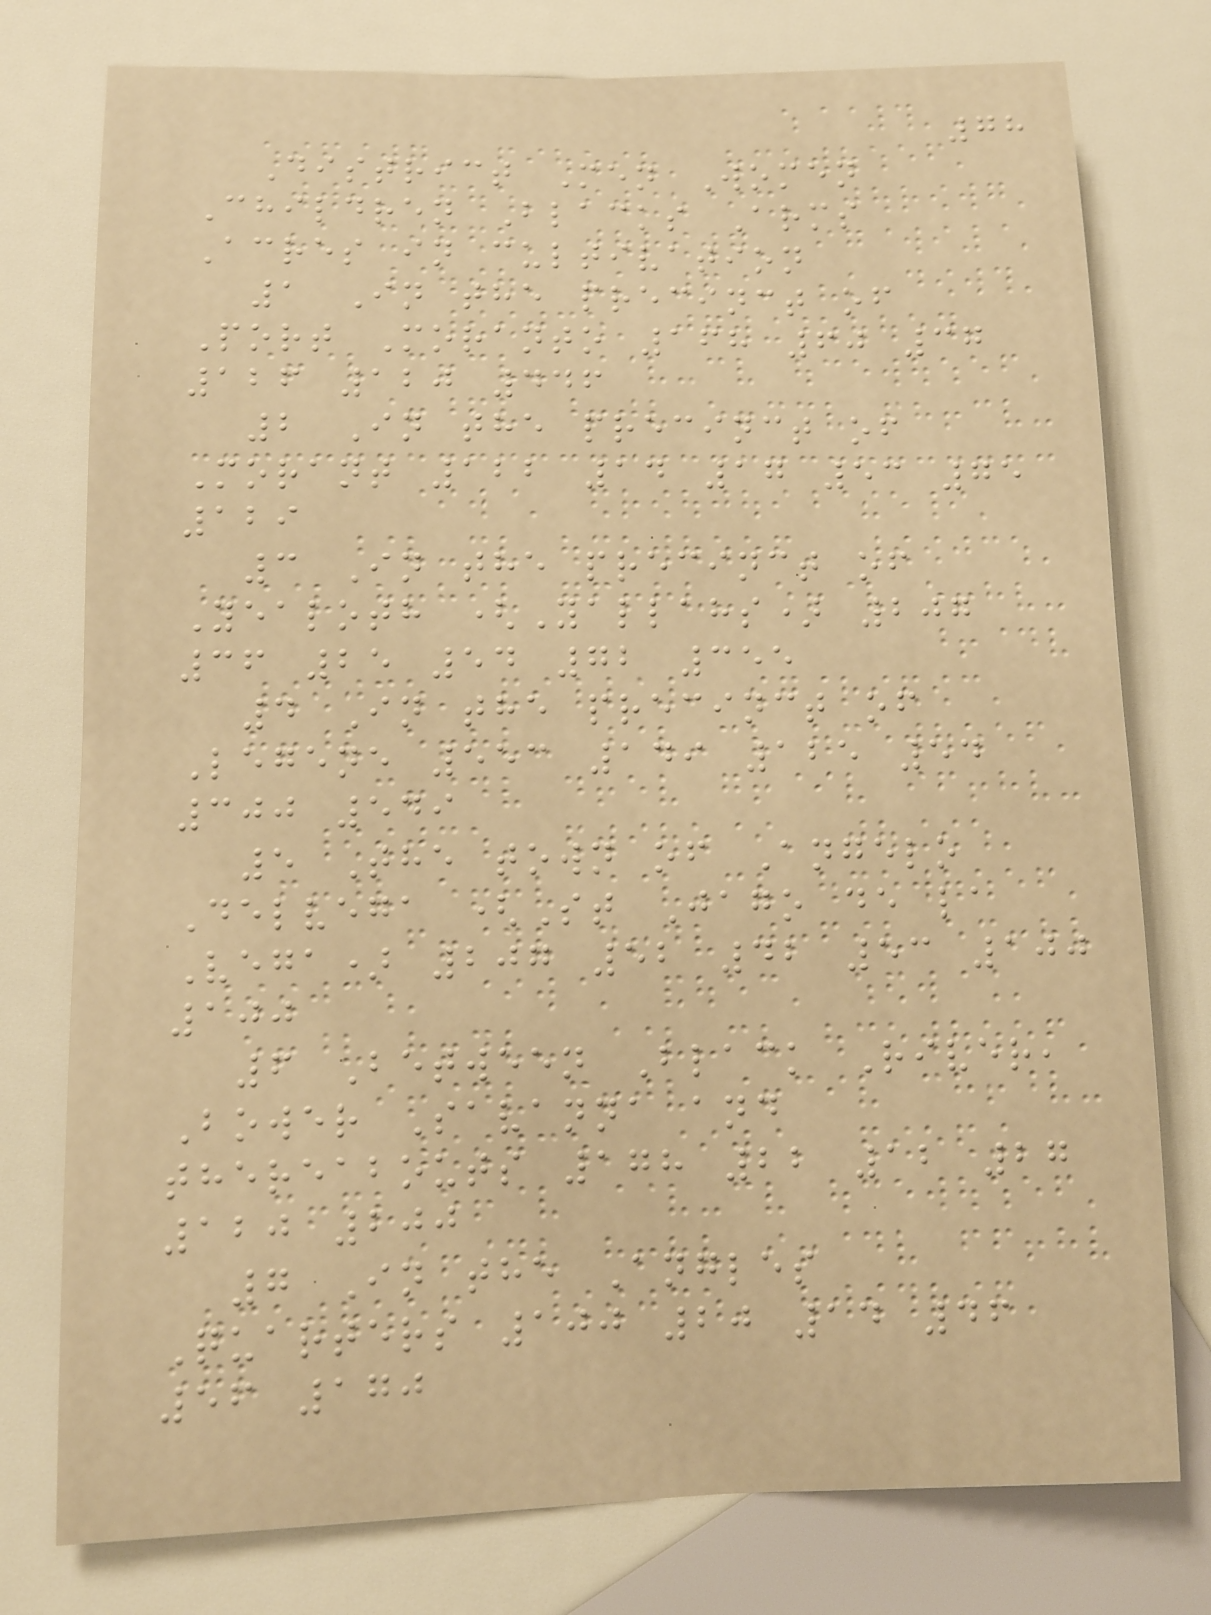78
District Men Women
Children Blacks Arms
Acres in cultivation
1 In the precinct of
Port Moranto 168 60 37
126 120 446
2 In the precinct of
Morant 122 14 17 53 75
129
3 In the precinct of
Yealoth (Yallahs) 207
36 25 54 72 355
4 In the precinct of
Legene 553 149 125 54
300 549
5 The town of Angelo
Delvega (St Jago de la
Vega) 207 52 42 53 100
100
6 Between Black River,
Bower Savanna and
thereabouts 178 22 12 27
120 200
7 In the Angles
Quarters 100 20 14 46
56 170
